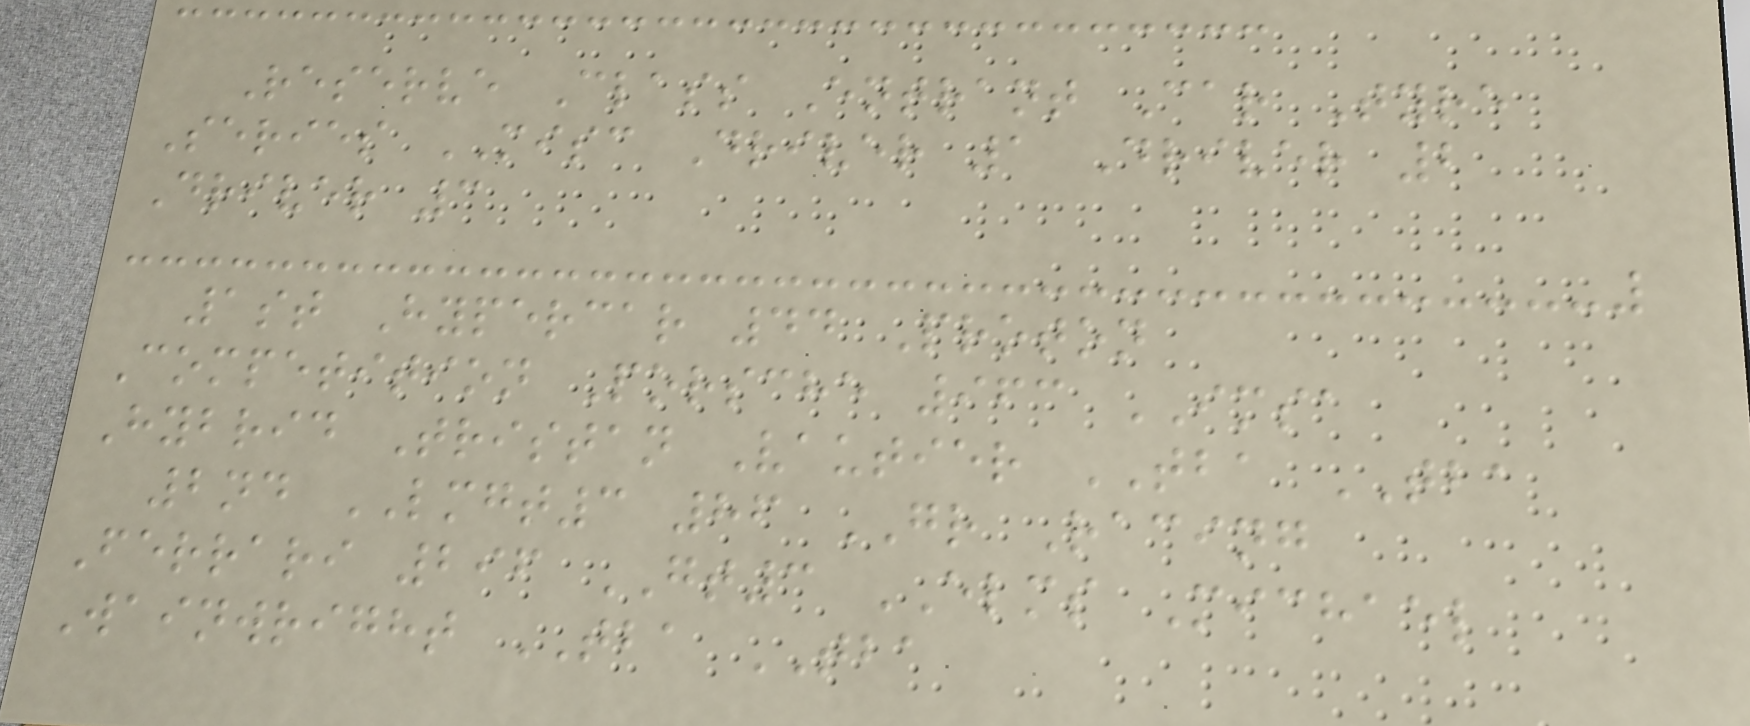Reserve Class Entrant Car Tyre
Series MISC Driver 1 Driver 2
Driver 3
1st Hypercar 44 Proton
Competition Porsche 963 IMSA
Hybrid Tristan Vautier TBA TBA
2nd LMGT3 86 GR Racing
Ferrari 296 GT3 ELMS Michael
Wainwright TBA TBA
